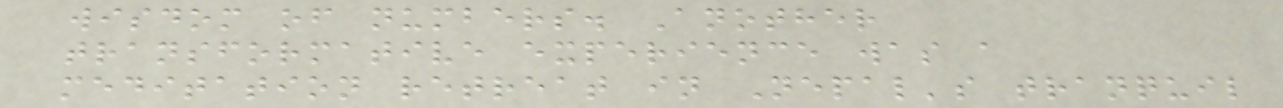wisdom of numbers. Another
transformative experience was a
meditation retreat in Nepal's tranquil
